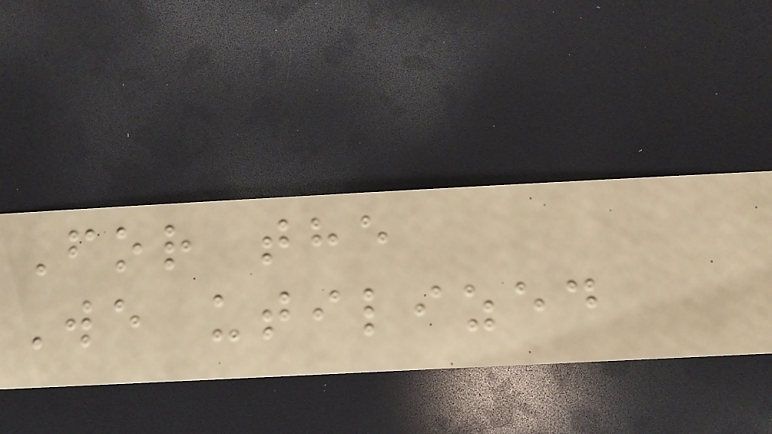For the
We utilized
